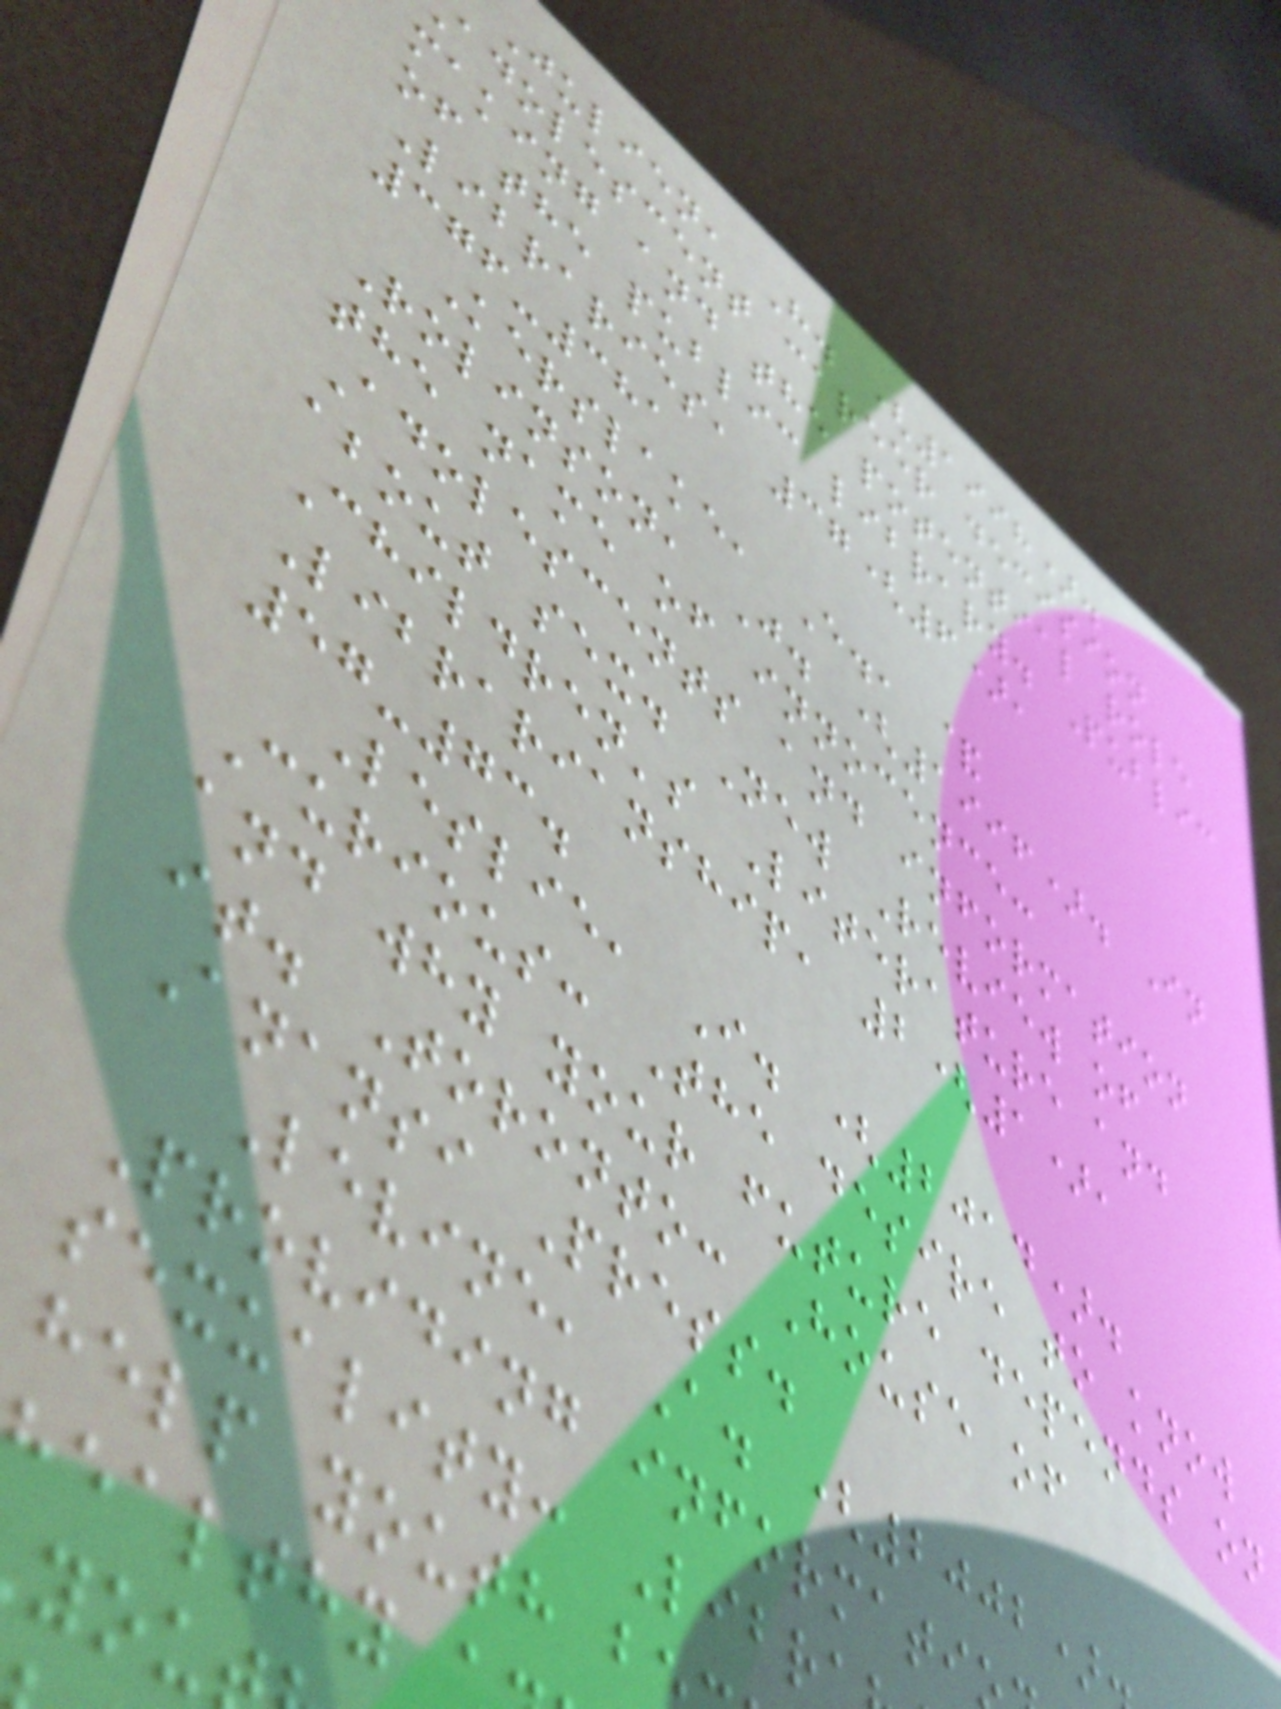Julien, H. (1998).
adolescent career decision
making and the potential role
of the public library. Public
Libraries, 37(6),
376-381
Kerslake, E., &
Rolinson, J. (1996). In
the name of innocence:
Adolescents and information
about sex. New Review of
Children's Literature and
Librarianship, 2(1),
57-73.
Leslie, I. (2014).
Curious: The desire to know
and why your future depends on
it. Toronto: House of
Anansi Press.
Levine, A. (2002)
Providing informati
sexuality: Libr
help youth b
